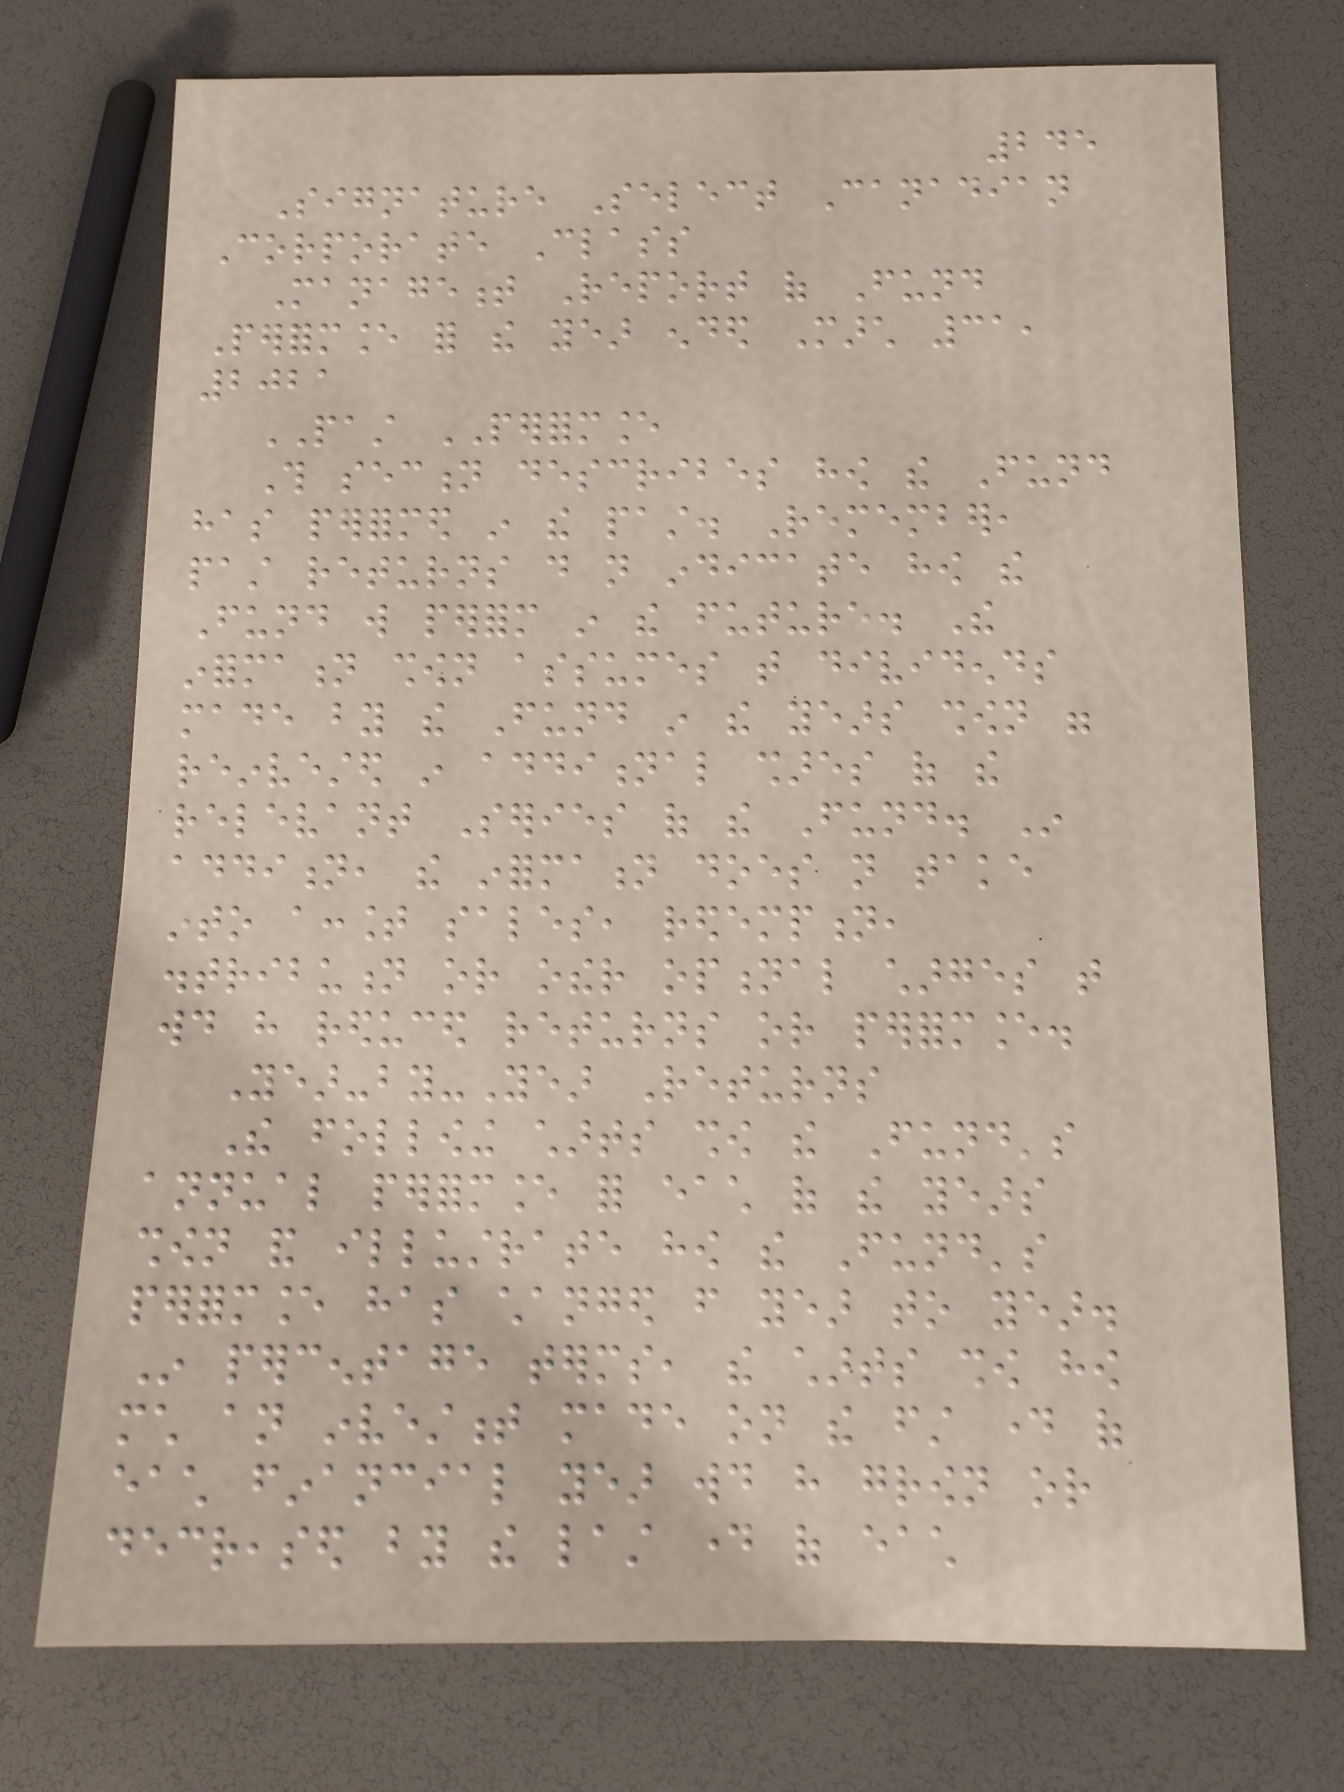245
Signature Select Canadian
Corporate Class
Management Report of Fund
Performance for the year ended March 31,
2021
PAST PERFORMANCE
This section describes how the Fund
has performed in the past. Remember,
past returns do not indicate how the
Fund will perform in the future. The
information shown assumes that dividends
made by the Fund in the years shown were
reinvested in additional shares of the
relevant Series of the Fund. In
addition, the information does not take
into account sales, redemption,
distribution or other optional charges that
would have reduced returns or performance.
Year-by-Year Returns
The following charts show the Fund's
annual performance for each of the years
shown and illustrate how the Fund's
performance has changed from year to year.
In percentage terms, the charts show how
much an investment made on the first day of
each financial year would have grown or
decreased by the last day of each
